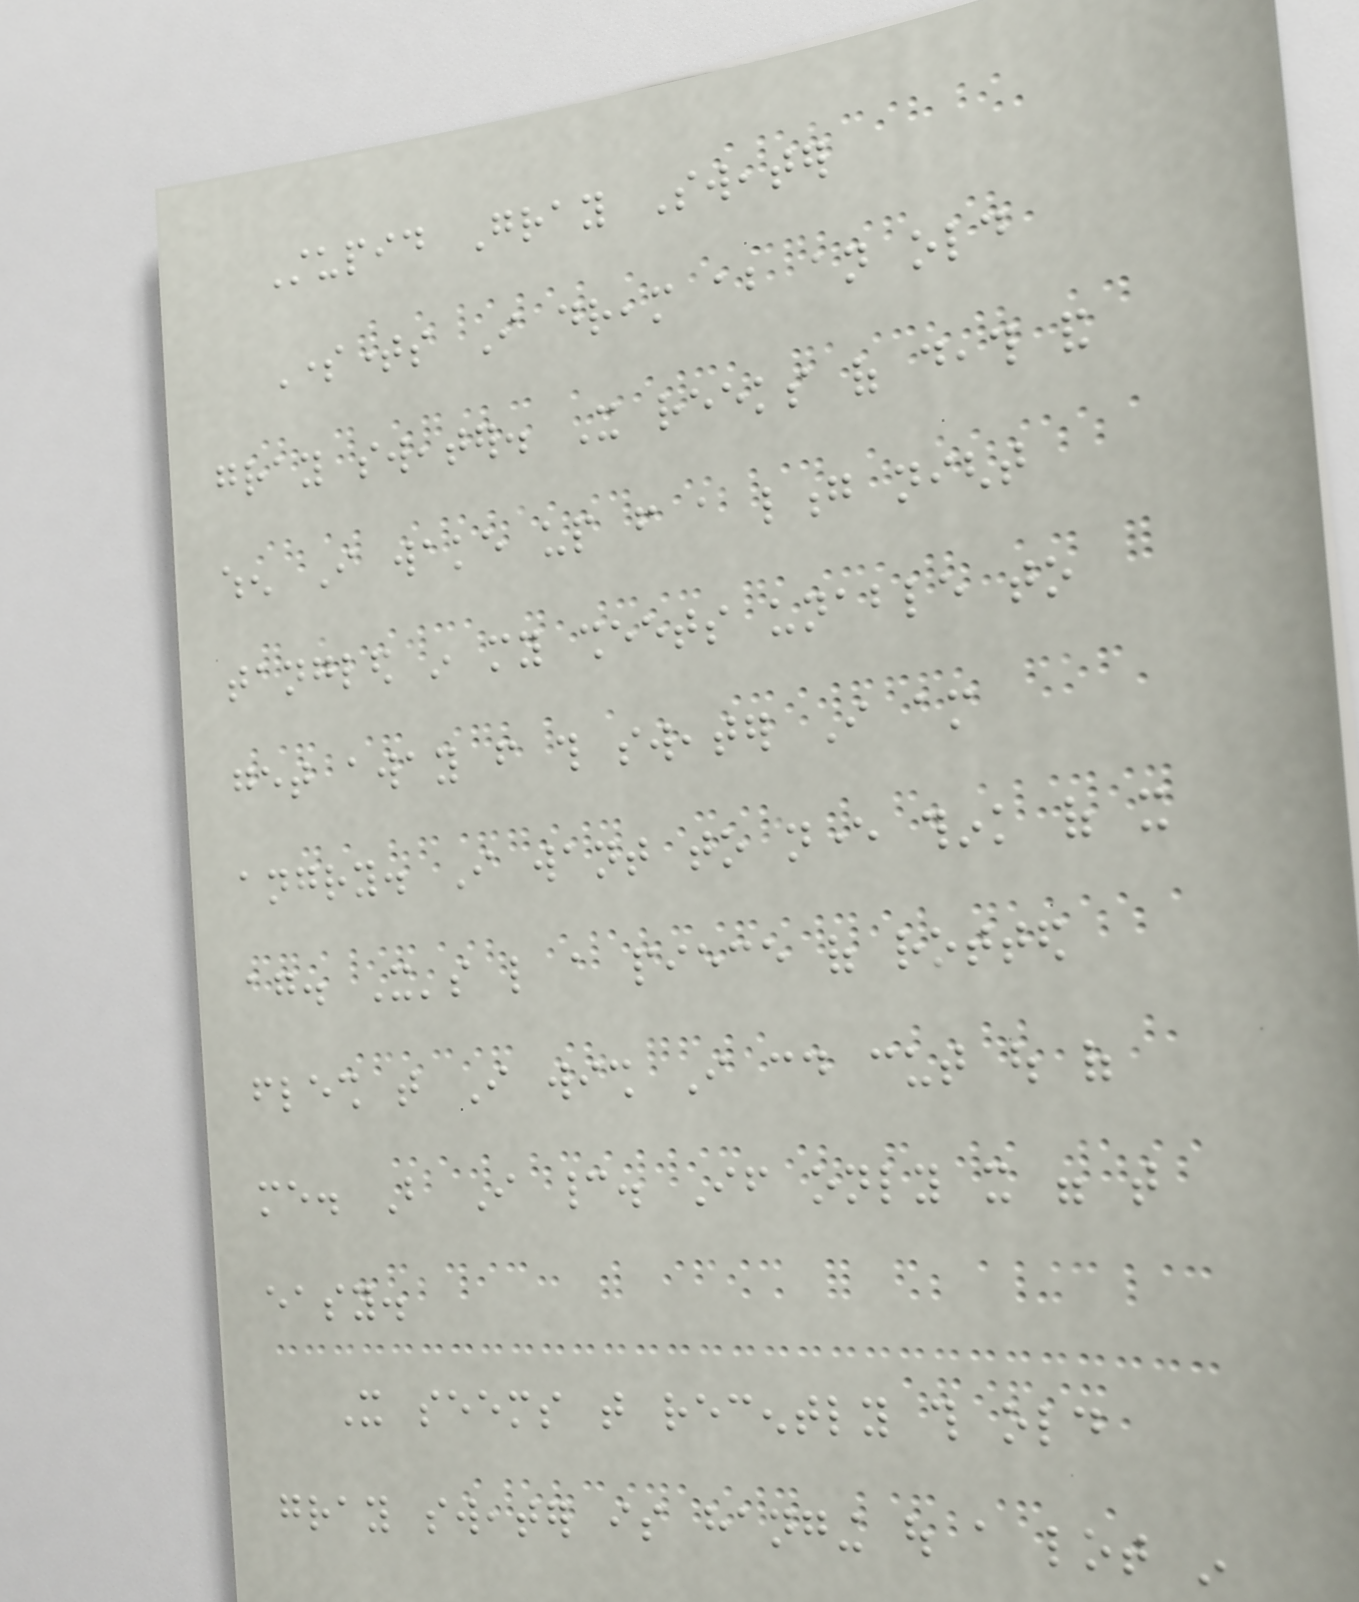Stupid Gray Sweater
Sometimes I dream about an old
gray sweater. It reeks of death and
when I wake up from a long night
tangled in my sheets unable to
get away from this sweater I am
angry. I want to never think of it
again. It's like a piece of rotted
flesh that I wish I could cut out of
me. But I cannot. If only it were that
easy.
It seems that recently this old
gray sweater is hanging out a lot in
